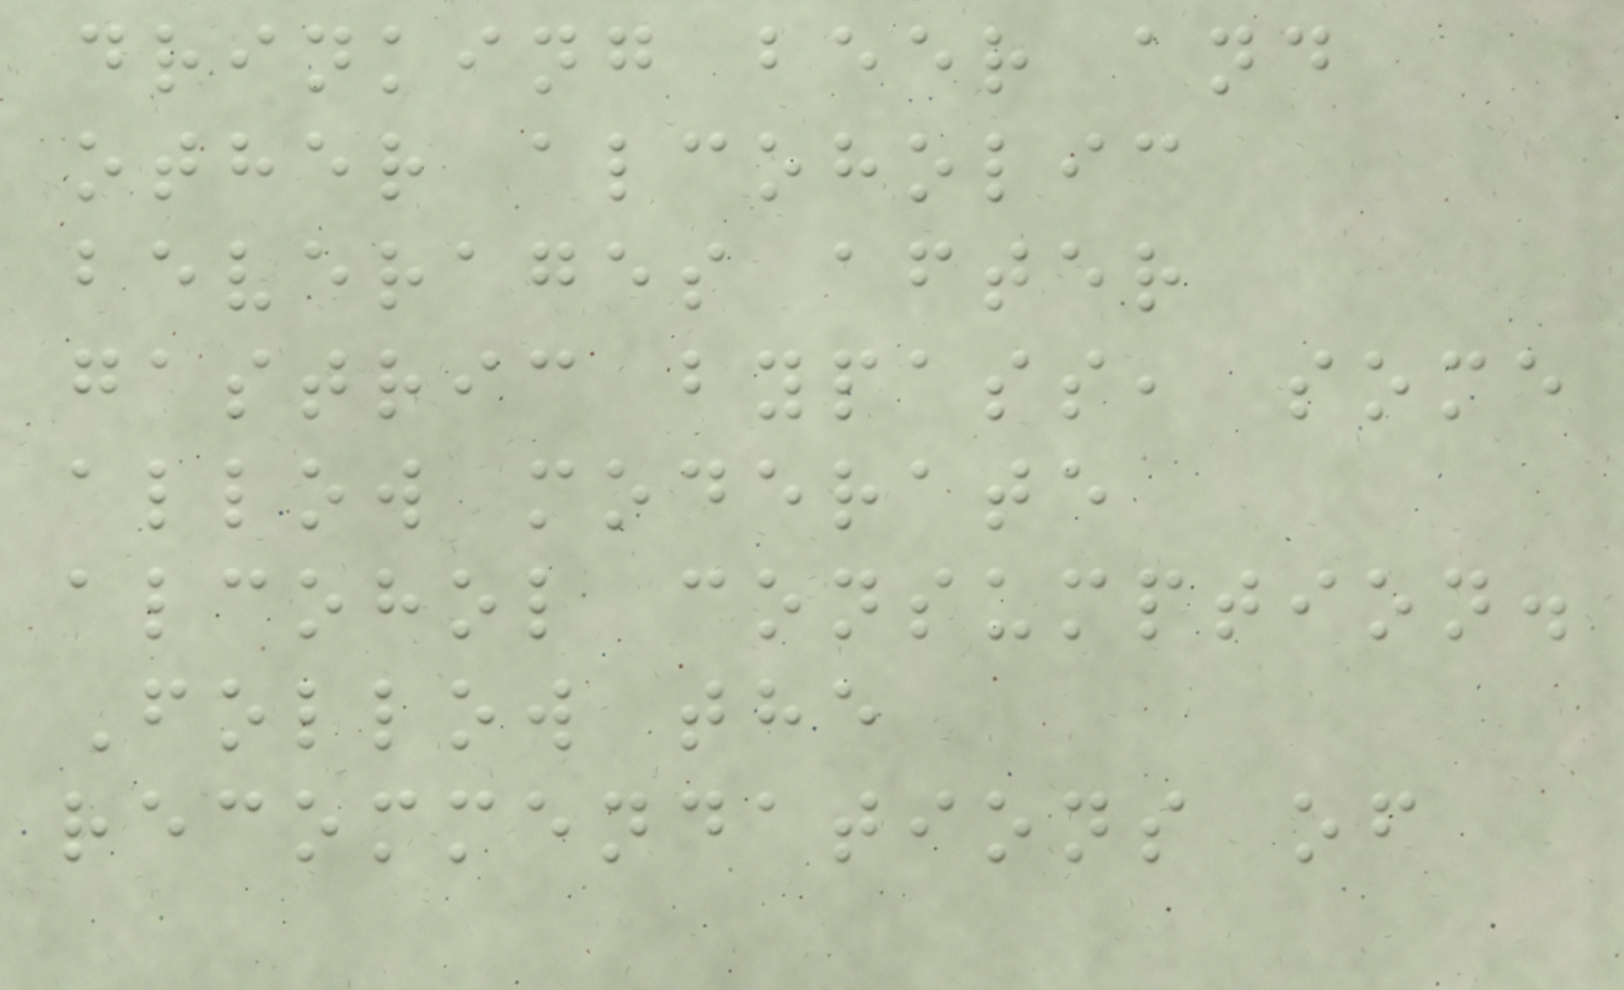drinking beer and
other alcoholic
beverages after
gastric bypass, some
allow moderate
alcohol consumption.
Follow the
recommendations of
